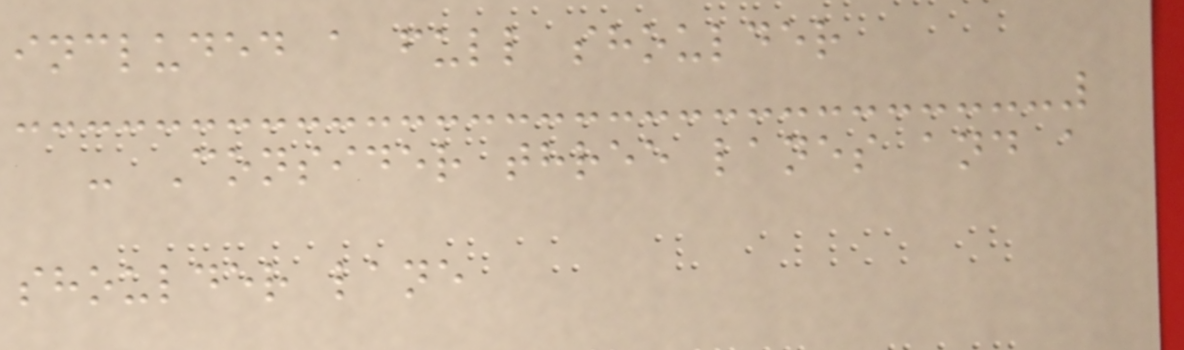included a full shoulder
- Consider three lanes and a
shoulder lane
